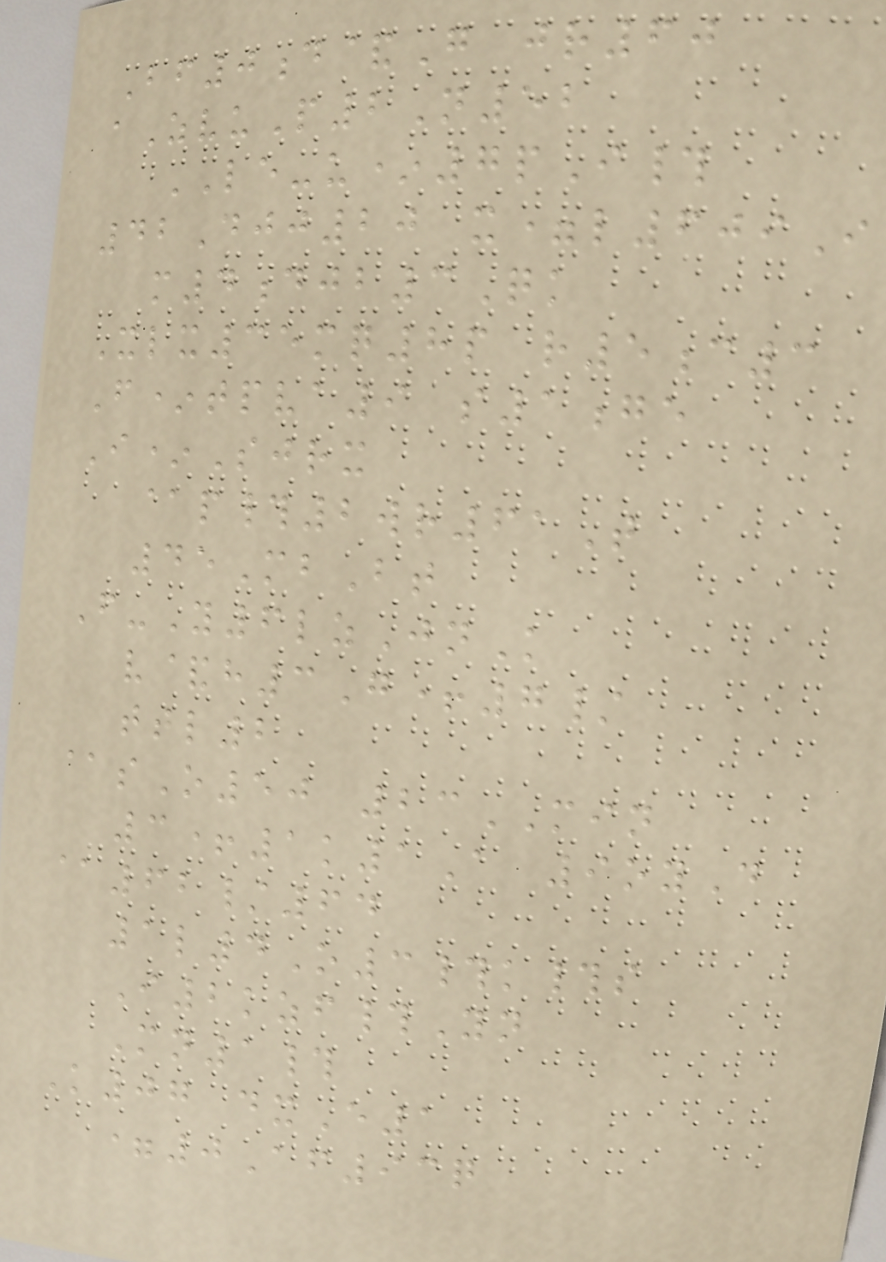Bf0d&G jr60
aZvuP2N52
LE-u*7pI#
42Djj20 x=l609I
m4djb3Qk
Xlx35mq8p r5c3
F*tpva9 s1ge
I*Sjrx
@p#2wr61T
45MbBt
F-Y6lzJnK
v&h3G+7/
ttl2
@sO50 23MIN
3+1k1A 9oyD
@62/64
1l4O3#k#s
I2kzf#Yn
Mn1#
K07 dxE1
=0Af93q
